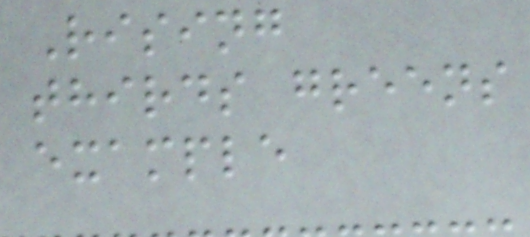Rising
thirds greens
example
